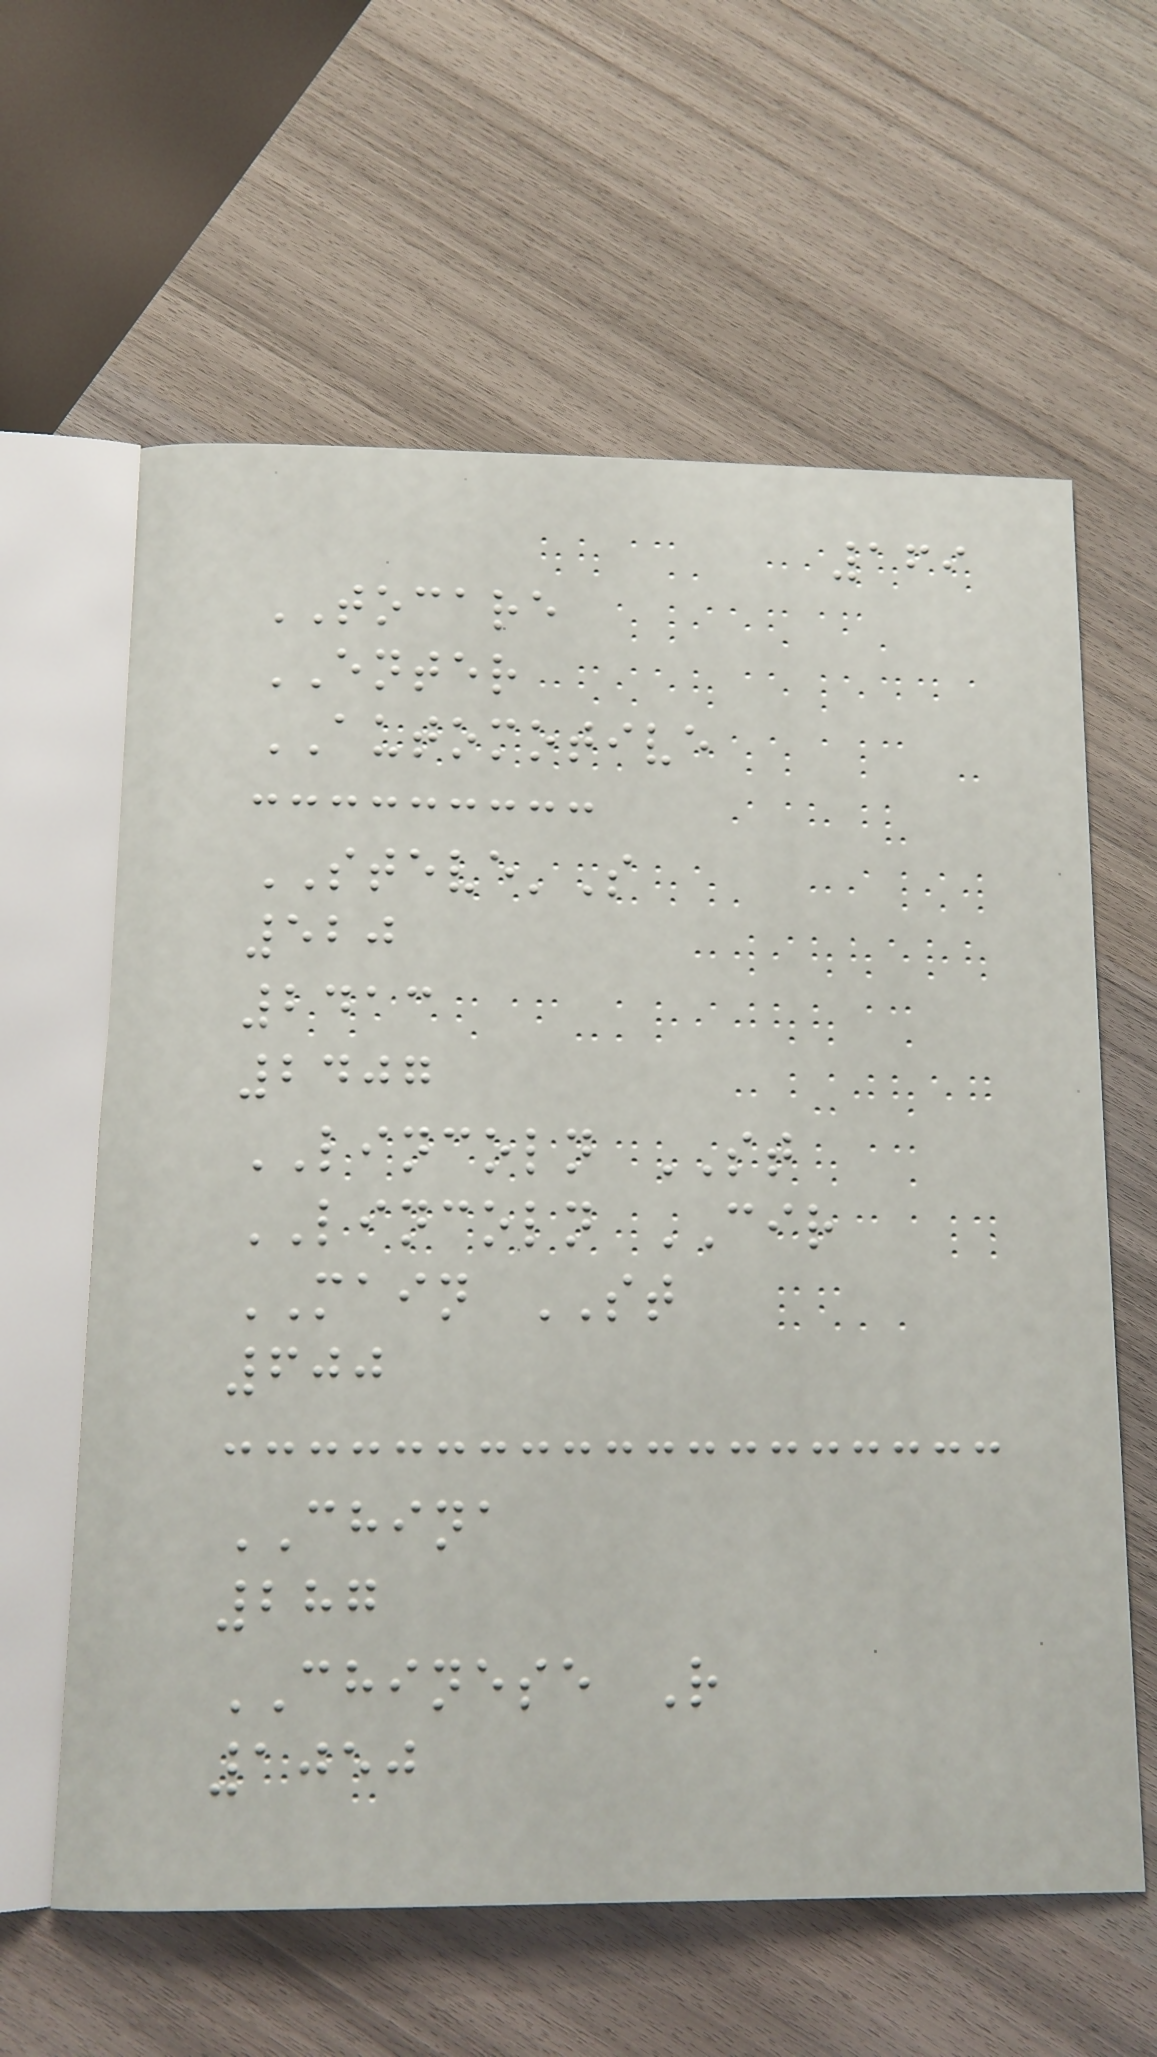169
TOCARE
ENTER
AUTOMOTIVE
STEVE'S
520
2413
2407
LINCOLN ST
LINCOLN CIR
MAIN ST
600
CHINA
287
CHINESE R
1050
